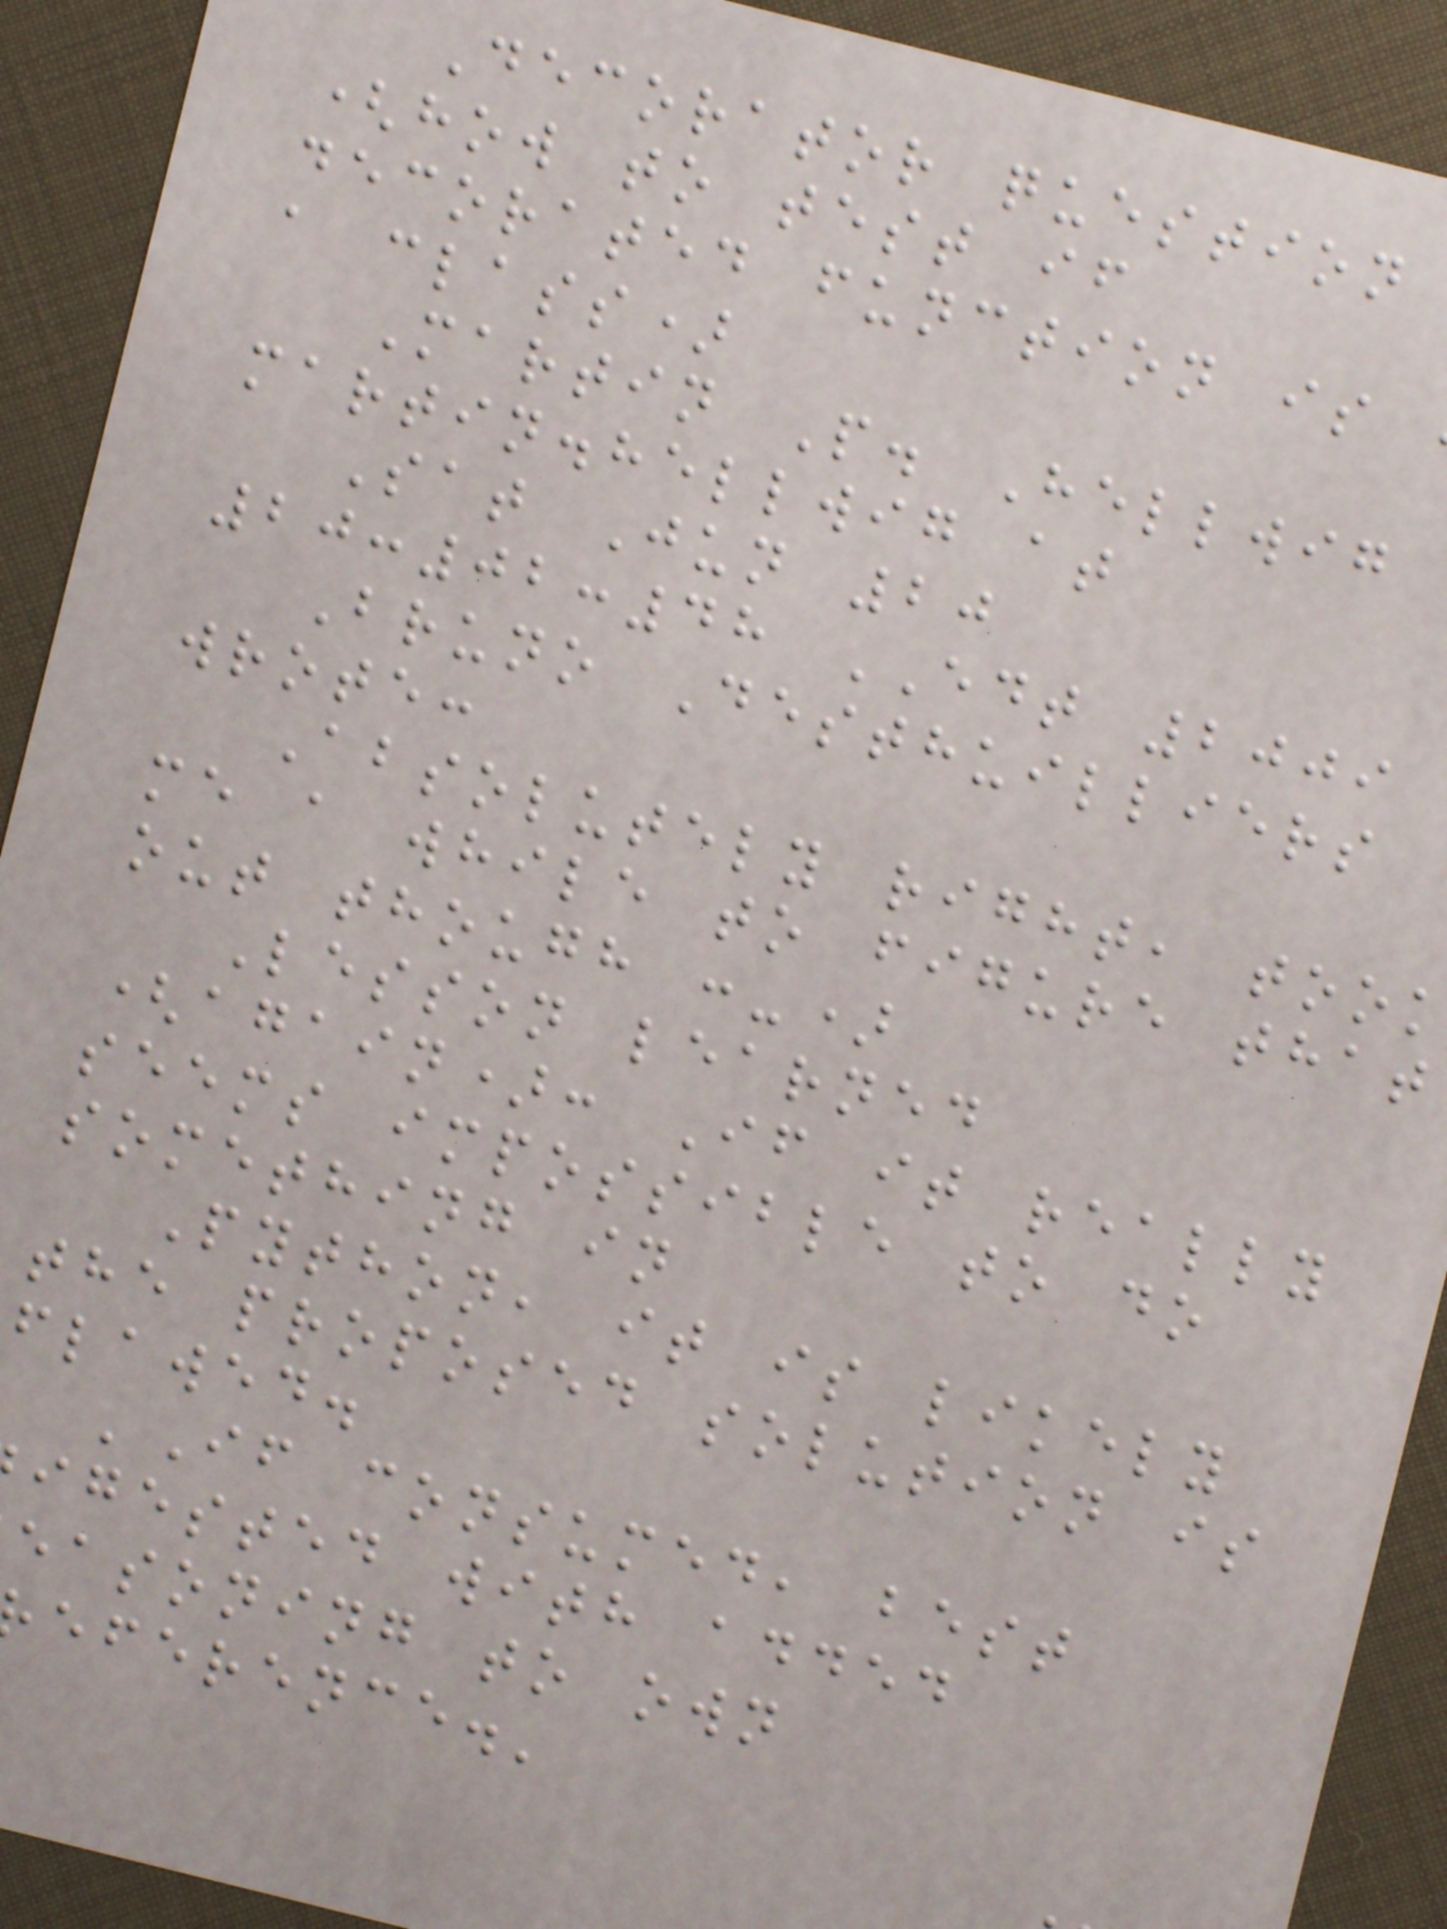Decorator question
(how to test if
decorated function is
a class)
Martin P. Hellwig
martin.hellwig at
Sat Jun 20
20:02:48 EDT 2009
Bruno Desthuilliers
wrote:
Absolutely right, took
me a while to figure that
out though :-)
Lesson learned
(again): If it really
seems impossible to do
something in
Python, it is likely
the proposed solution is
flawed.
'If consumed, best
igested with added
easoning to own
eference.'
